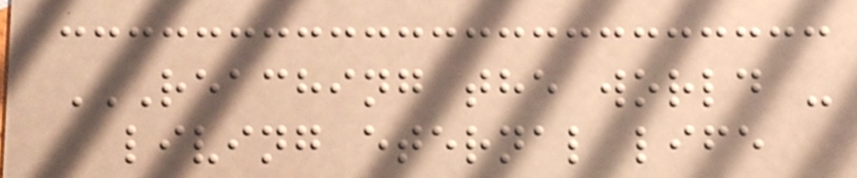REACHING THE WORLD -
LIVING ETERNAL LIFE
